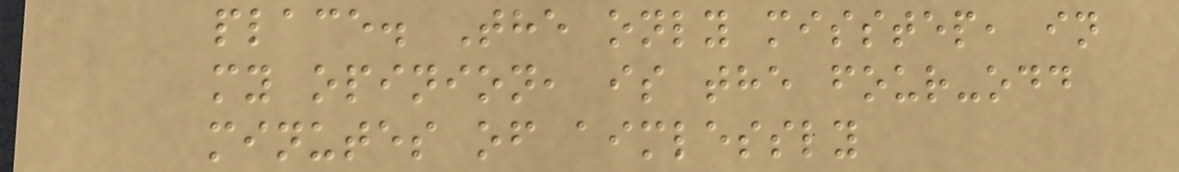place. The only misstep, in
my opinion, is the four-odd
minutes of aimlessly
